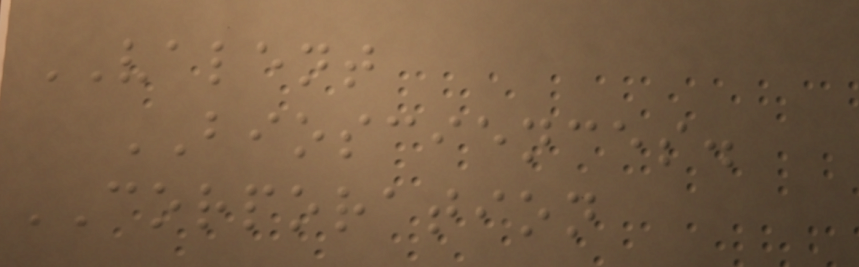VALENT
BIOSCIENCES.
CORPORATION
